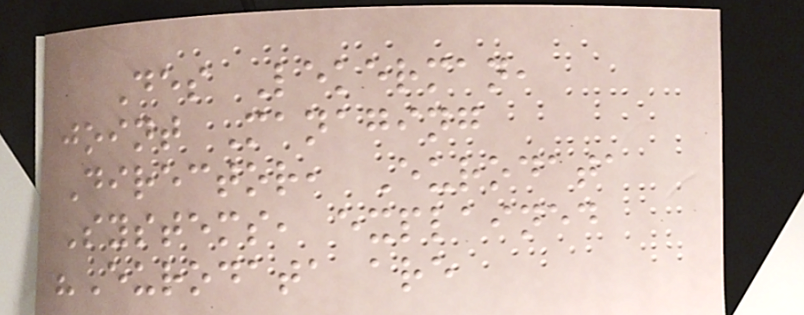Des Lekerman,
joint Managing
Director, Eurodata
Systems, explained
"Eurodata are
